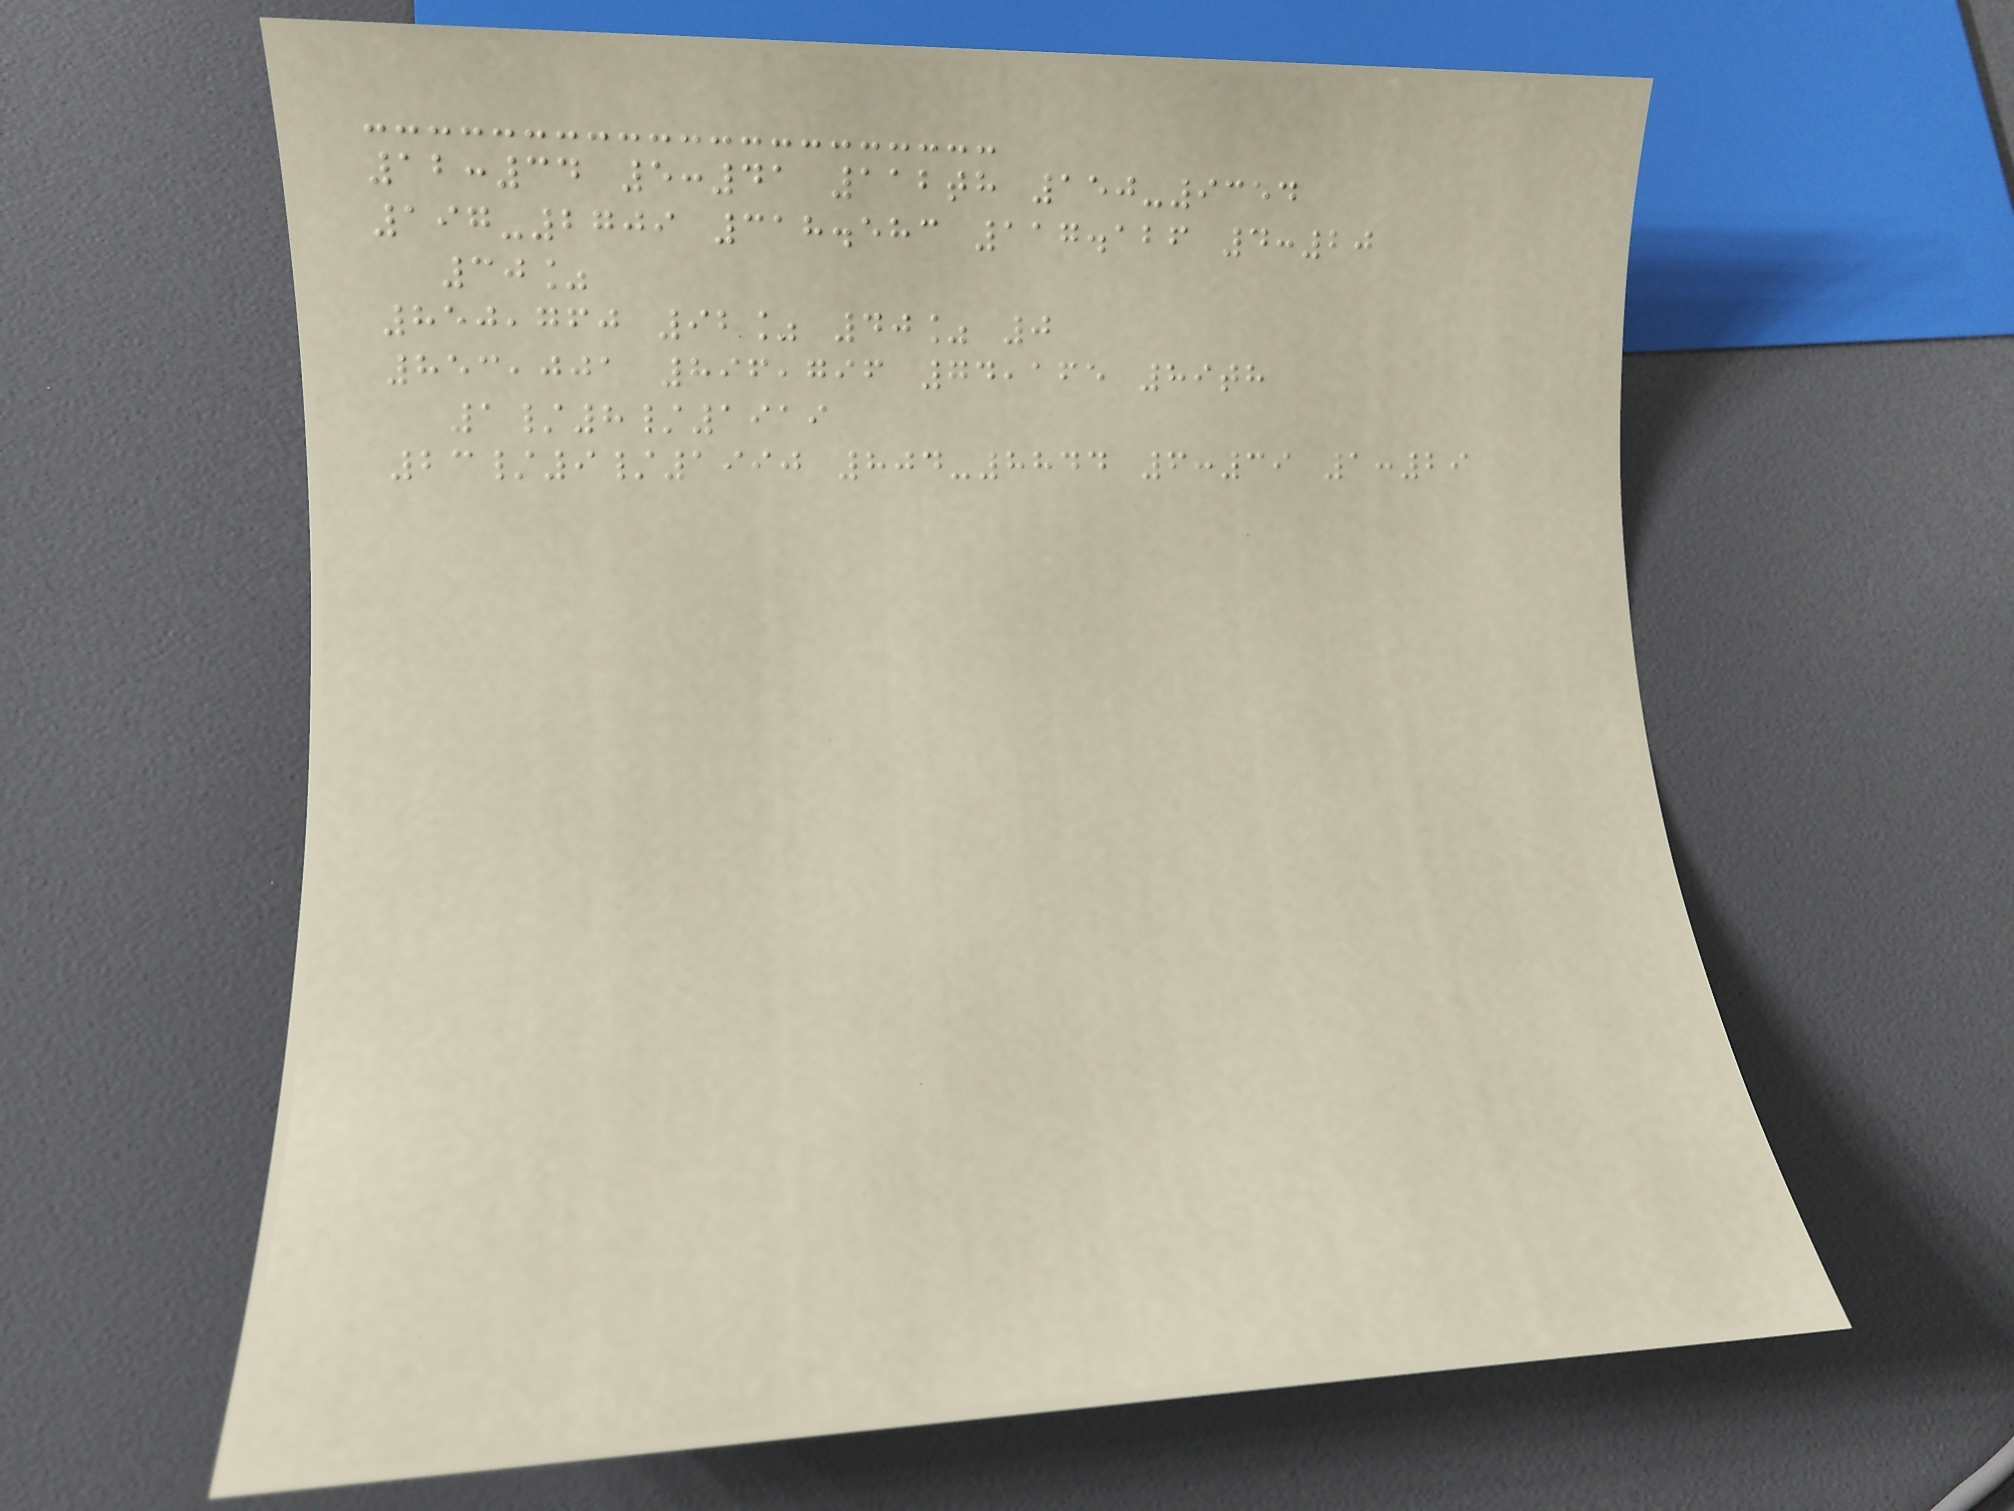12:34 5:41 112th 150-9354
197-2709 318.583 117.126 4:20
30%
850,760 92% 40% 0
853,001 896,796 74,165 89th
1/8/1919
23/9/1990 804-8844 6:39 1:29
